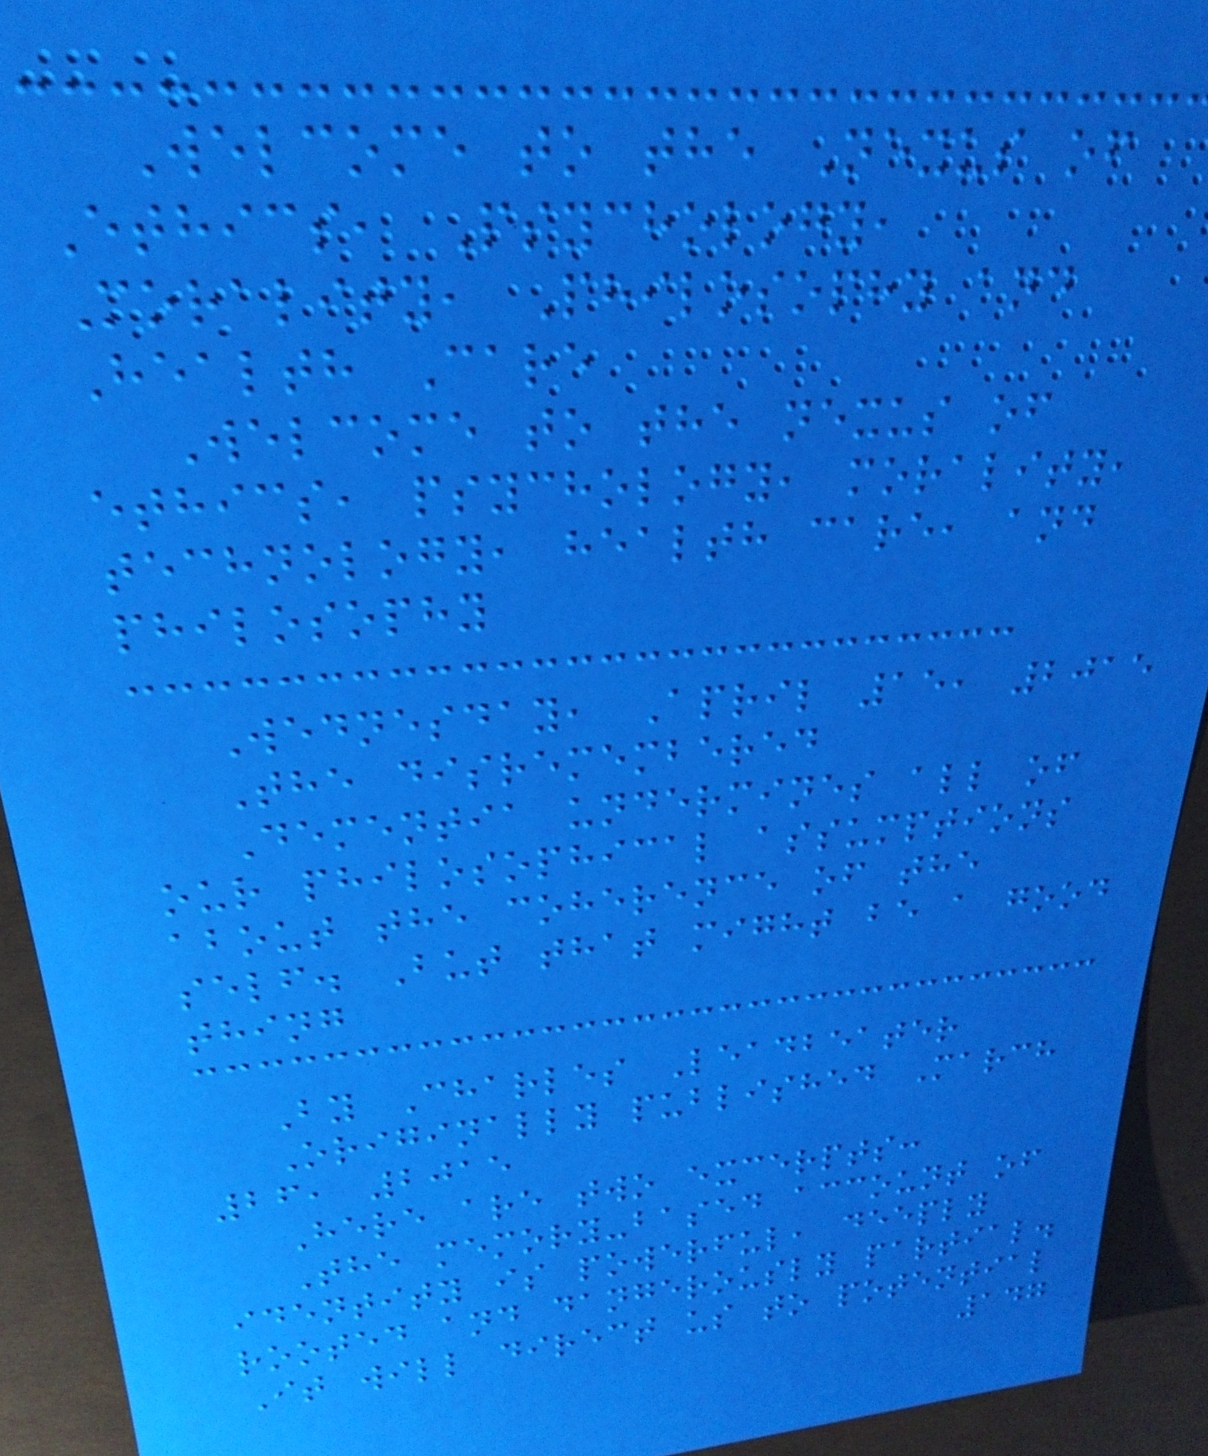Welcome to the Nexus of
Ethics, Psychology,
Morality, Philosophy and
Health Care
Welcome to the nexus of
ethics, psychology, morality,
technology, health care, and
philosophy
Wednesday, April 15, 2015
The disremembered
Dementia undermines all of
our philosophical assumptions
about the coherence of the
self. But that might be a good
thing
By Charles Leadbeater
Originally published March
26, 2015
Here are two excerpts:
The memory-based account of
identity is powerful, deeply
rooted and dangerously partial.
It will direct us to potential
147
